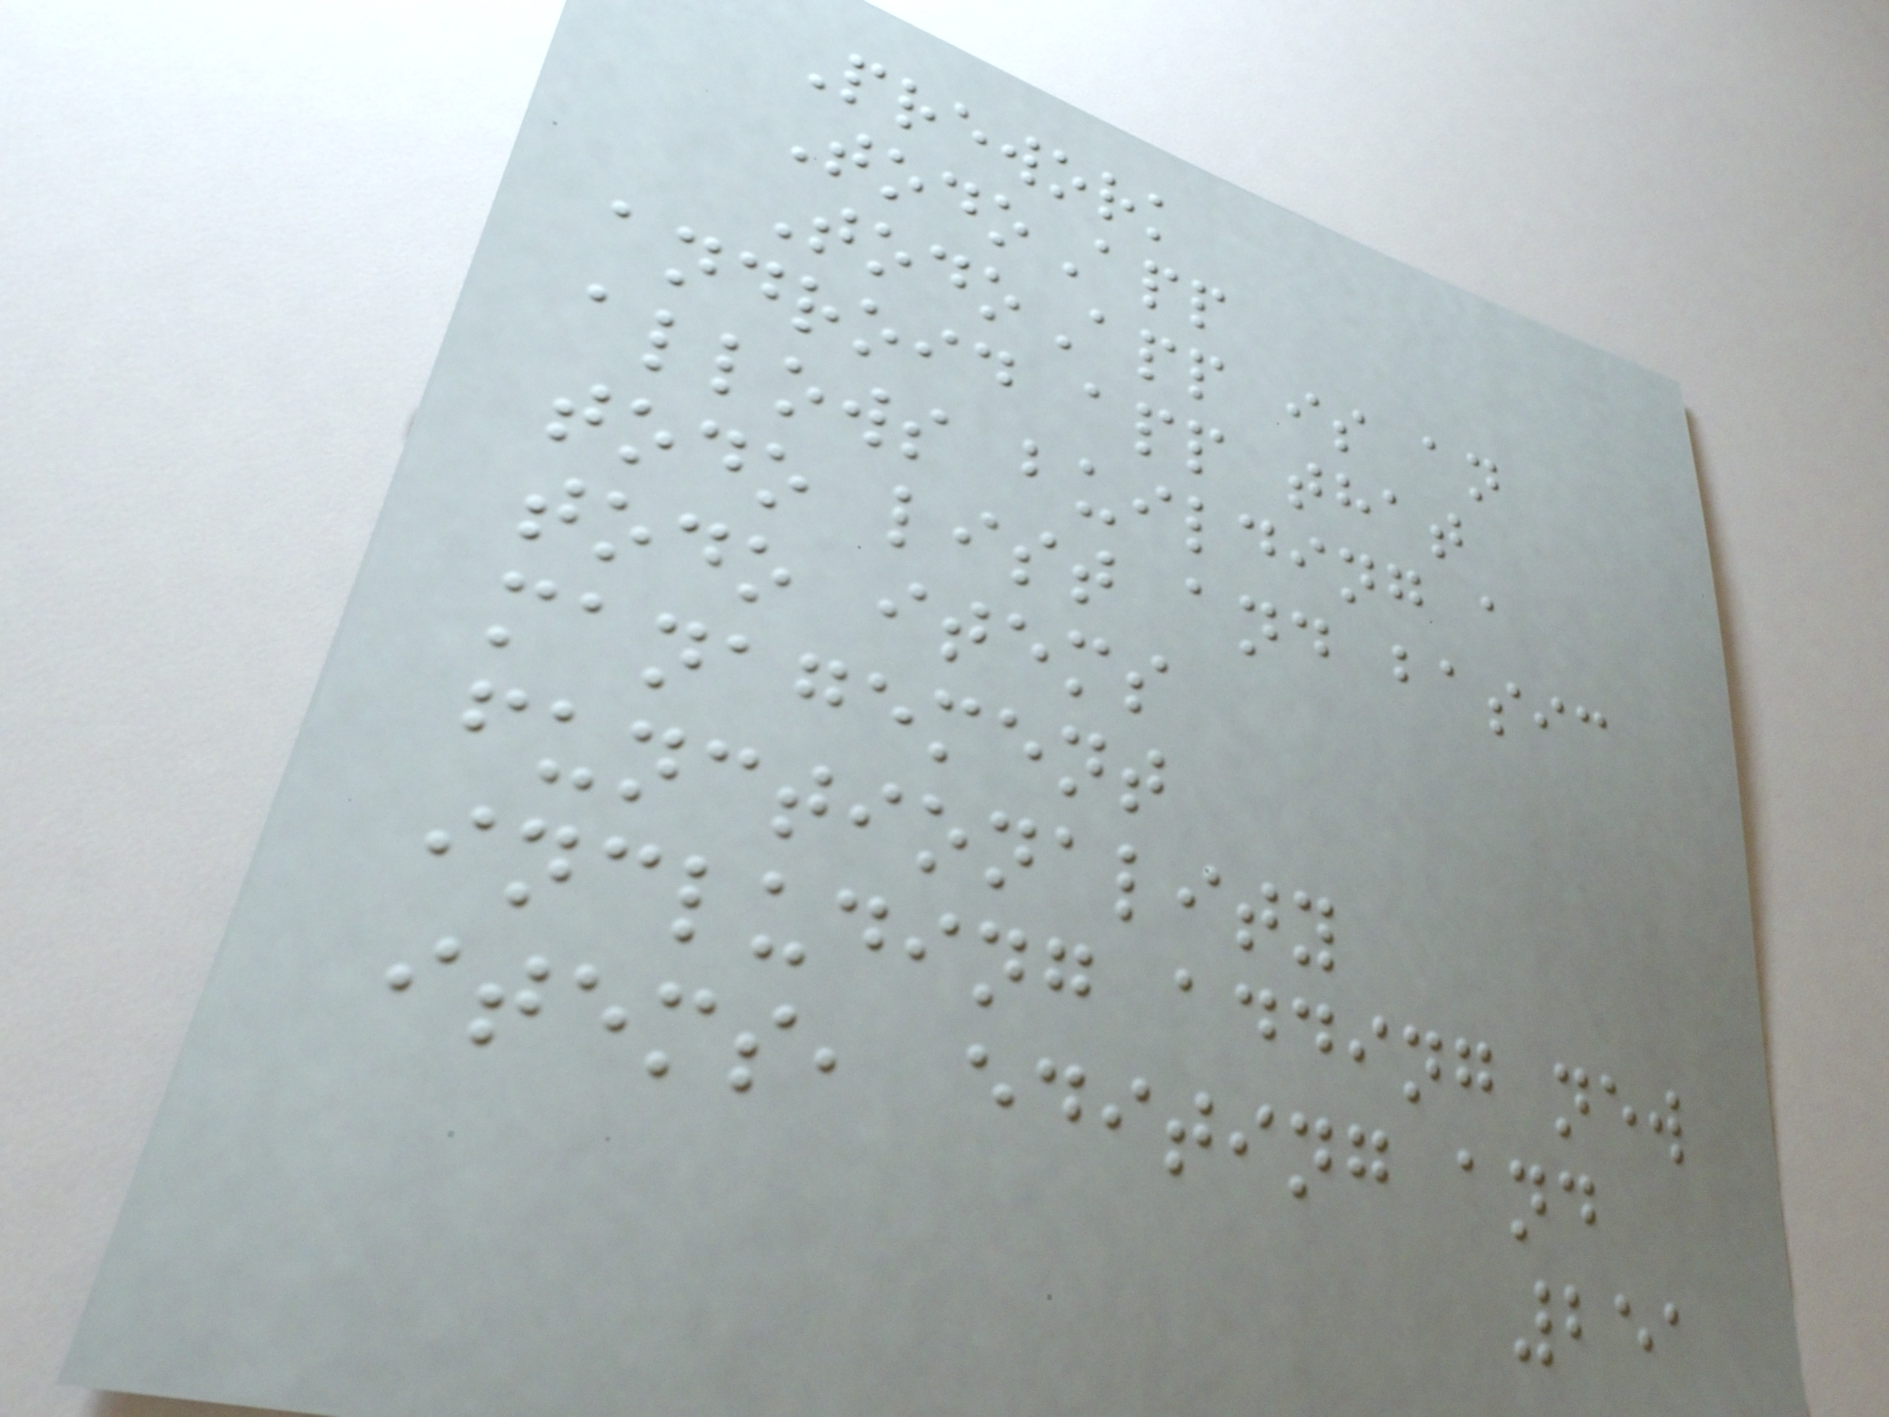Prework
TodoApp
TodoApp is an
android app that
allows building a
todo list and basic
todo items
management
functionality
including adding new
items, editing and
251
